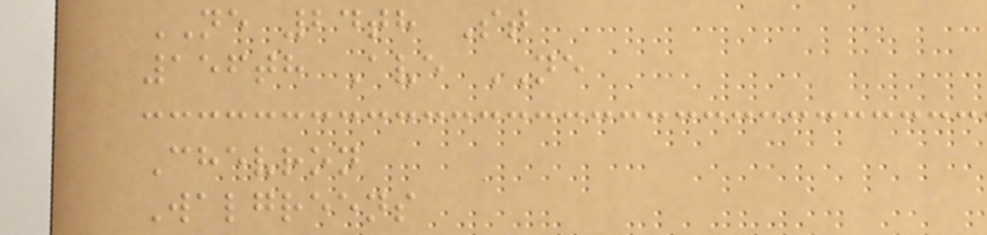NE 24th St
156th Ave NE
Chevron
Walgreens
